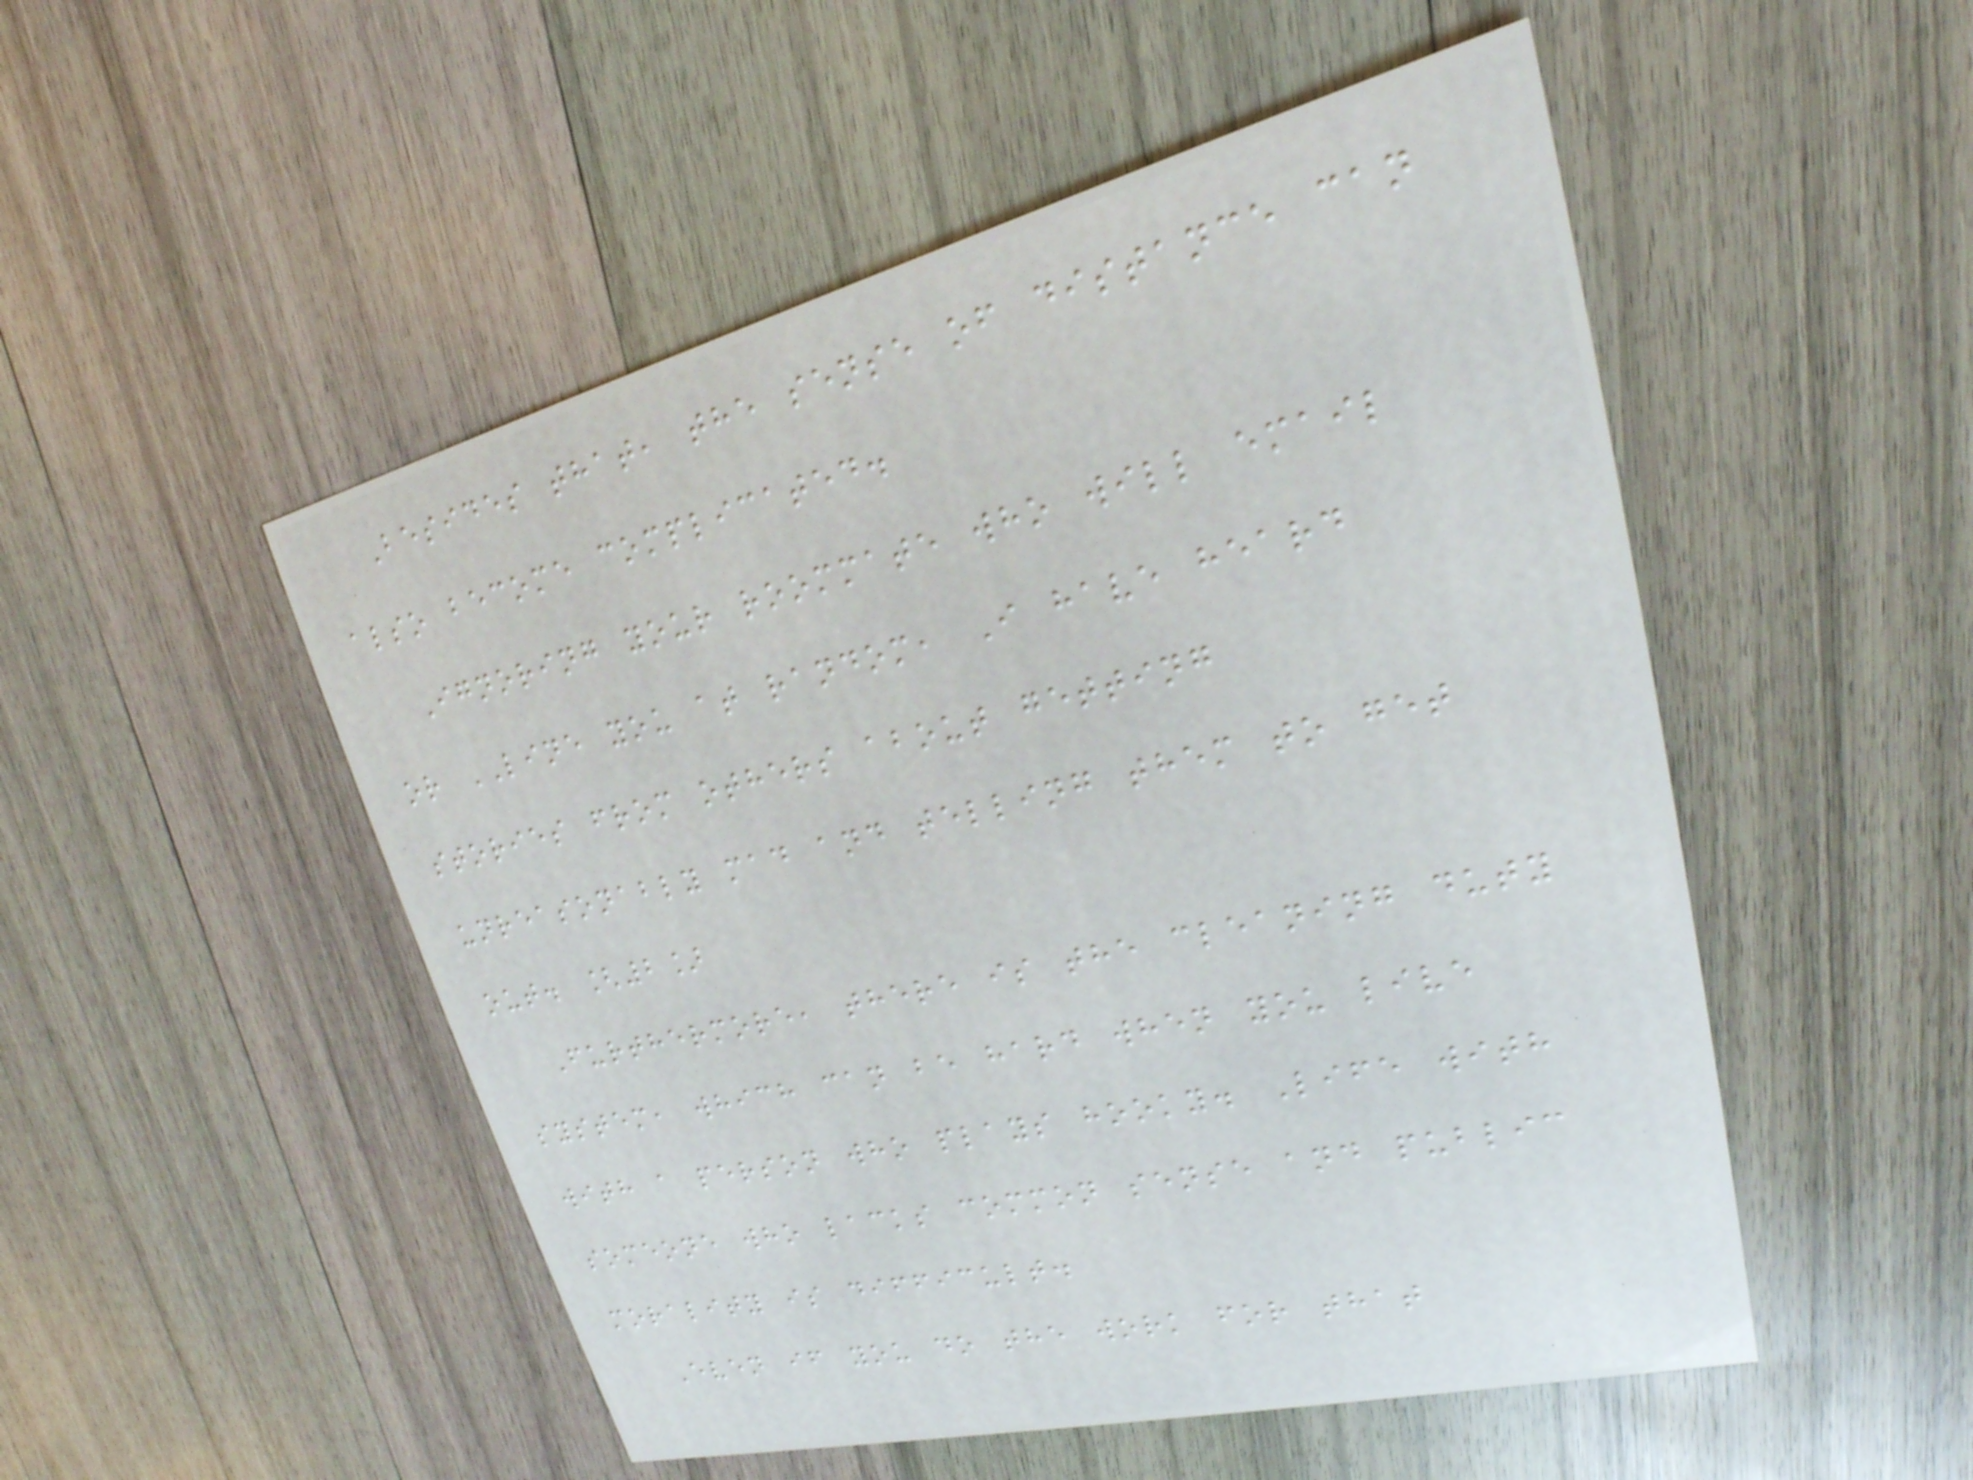Besides that, the sense of distance can
also become complicated.
Ignoring your roommate who will email
or LINE you at random, I have heard
stories from others about getting
unreasonably mad and telling them to get
out. [2]
Furthermore, there is the cleaning duty
system, which can be hard when you live
with a person who plays hooky. Life with
someone who lacks common sense and public
morality is difficult.
Even if you do the work for that
